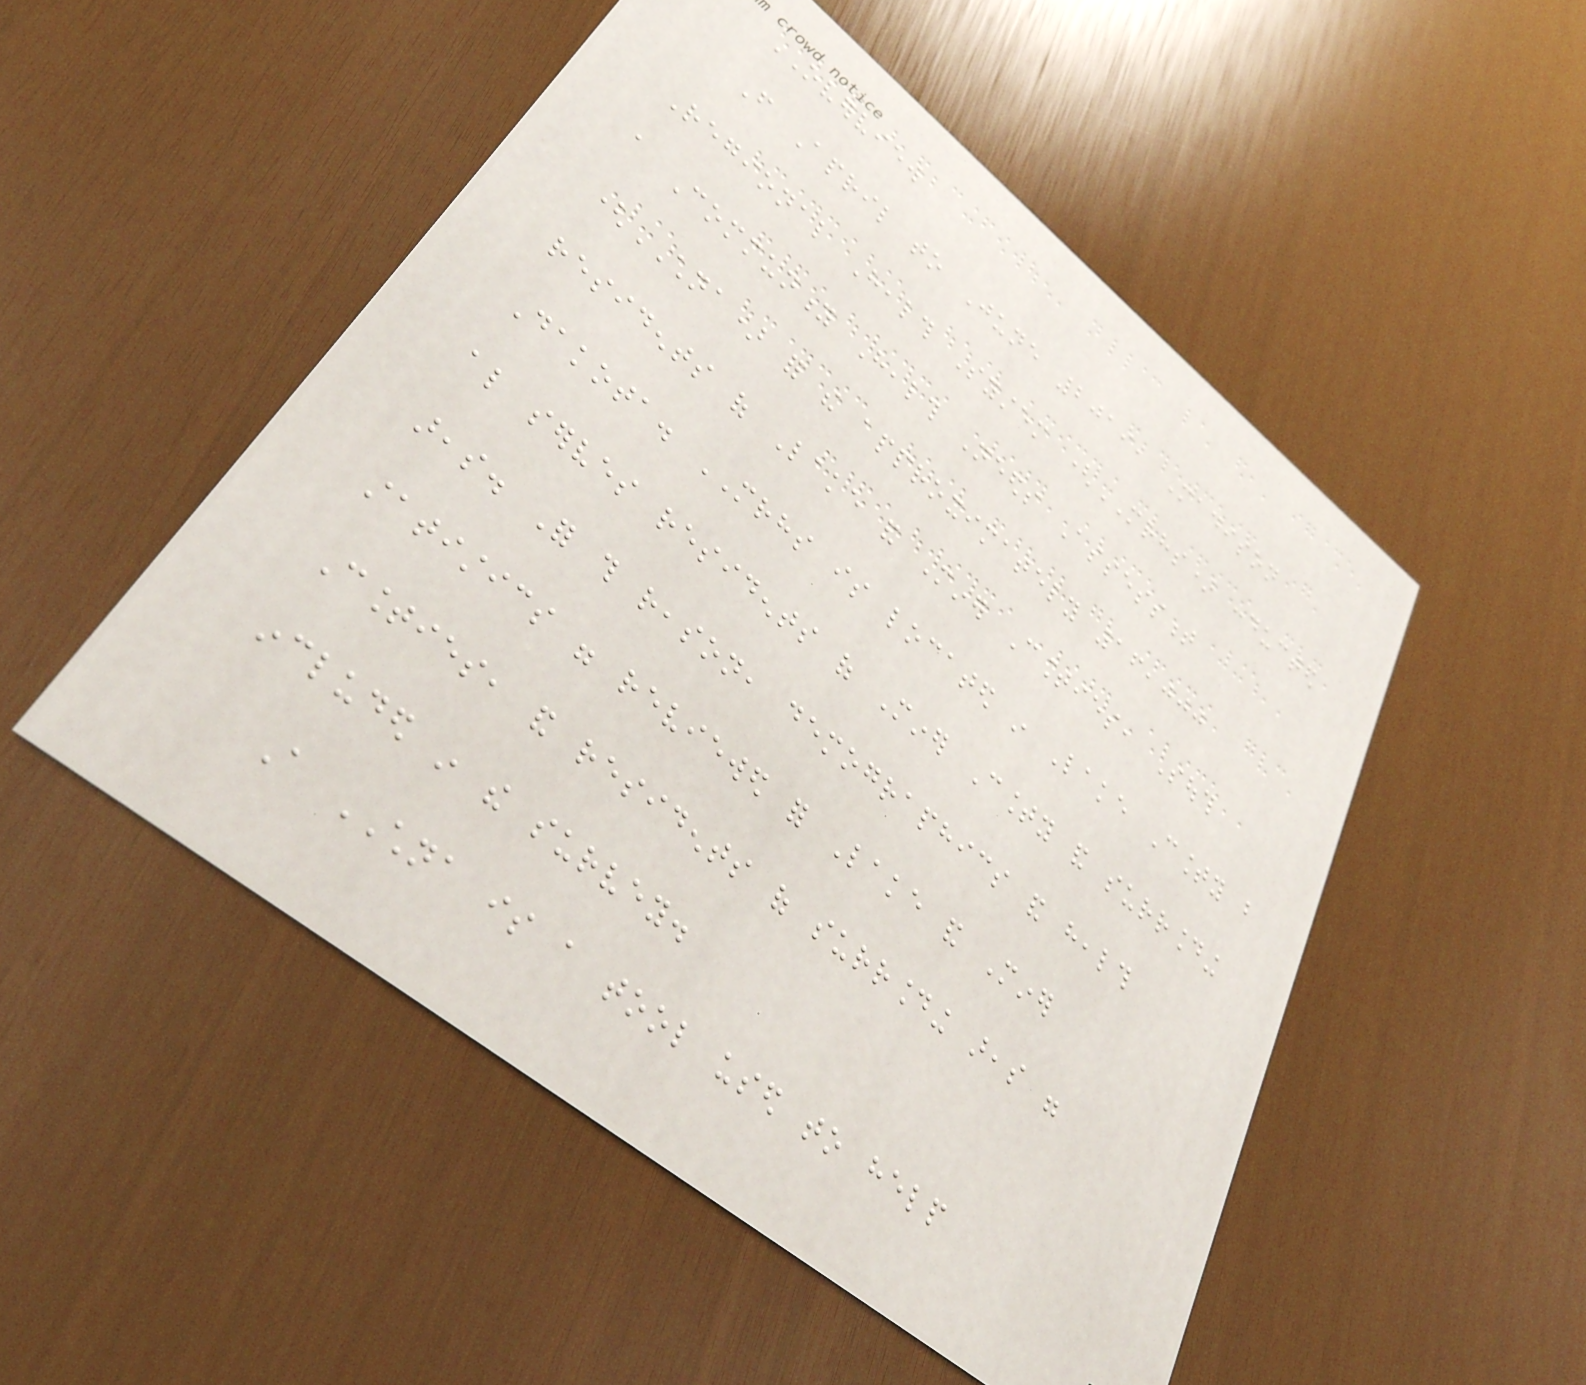OVERVIEW
From April to June 2019, Madison
Regional Health System (MRHS) conducted
a Community Health Needs Assessment
(CHNA) for the approximately 16,000
residents of Lake and Miner Counties, South
Dakota. MRHS is located in Lake County but
also serves residents of Miner County and surrounding
areas. For this reason, demographics and health
statistics were reviewed for Lake and Miner
Counties, and residents of surrounding areas were
included in the survey.
A CHNA is a tool used to help
